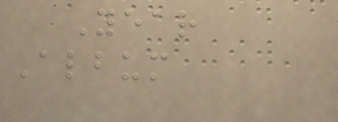Year
Album
